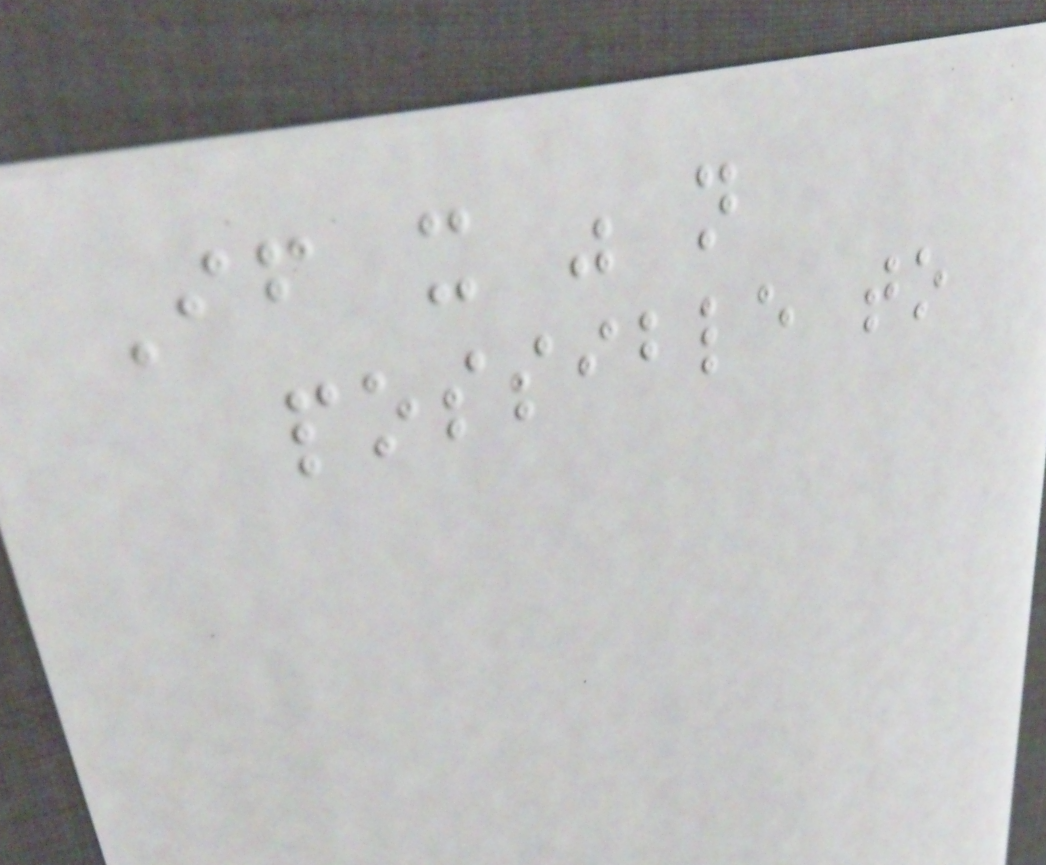If it was not
possible to
